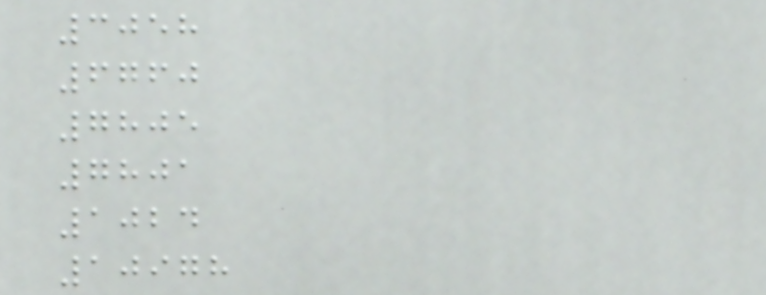3058
6760
7805
7801
1024
10978
